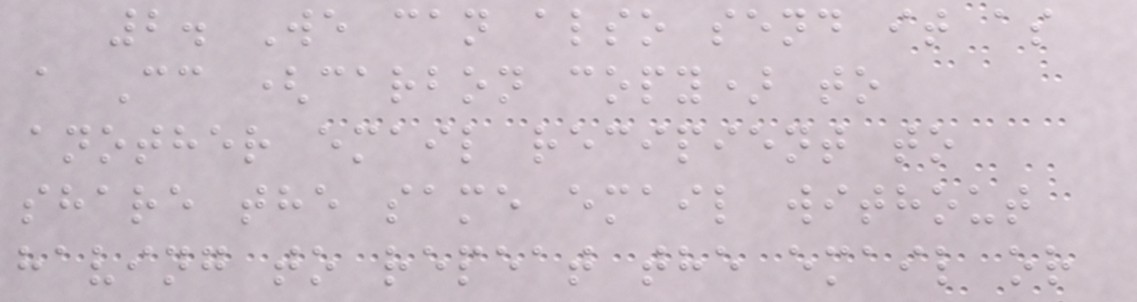2. We can also send it as
a Cc (carbon copy) to
another email recipient to
share the same email without
having to repeat the email or
